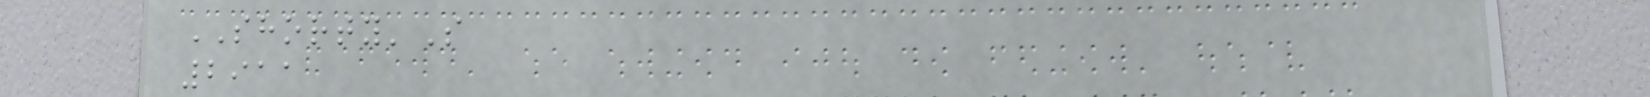SHORTY'S
2911
